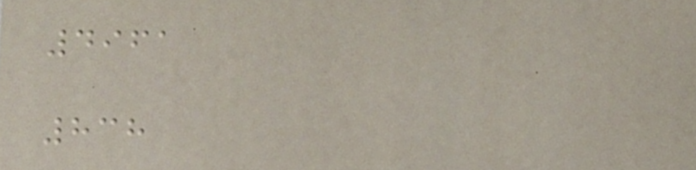4961
838
